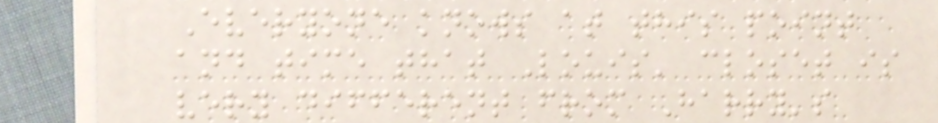Everyone knows at this point
and time that Louis' closet is
very different from Harry's
